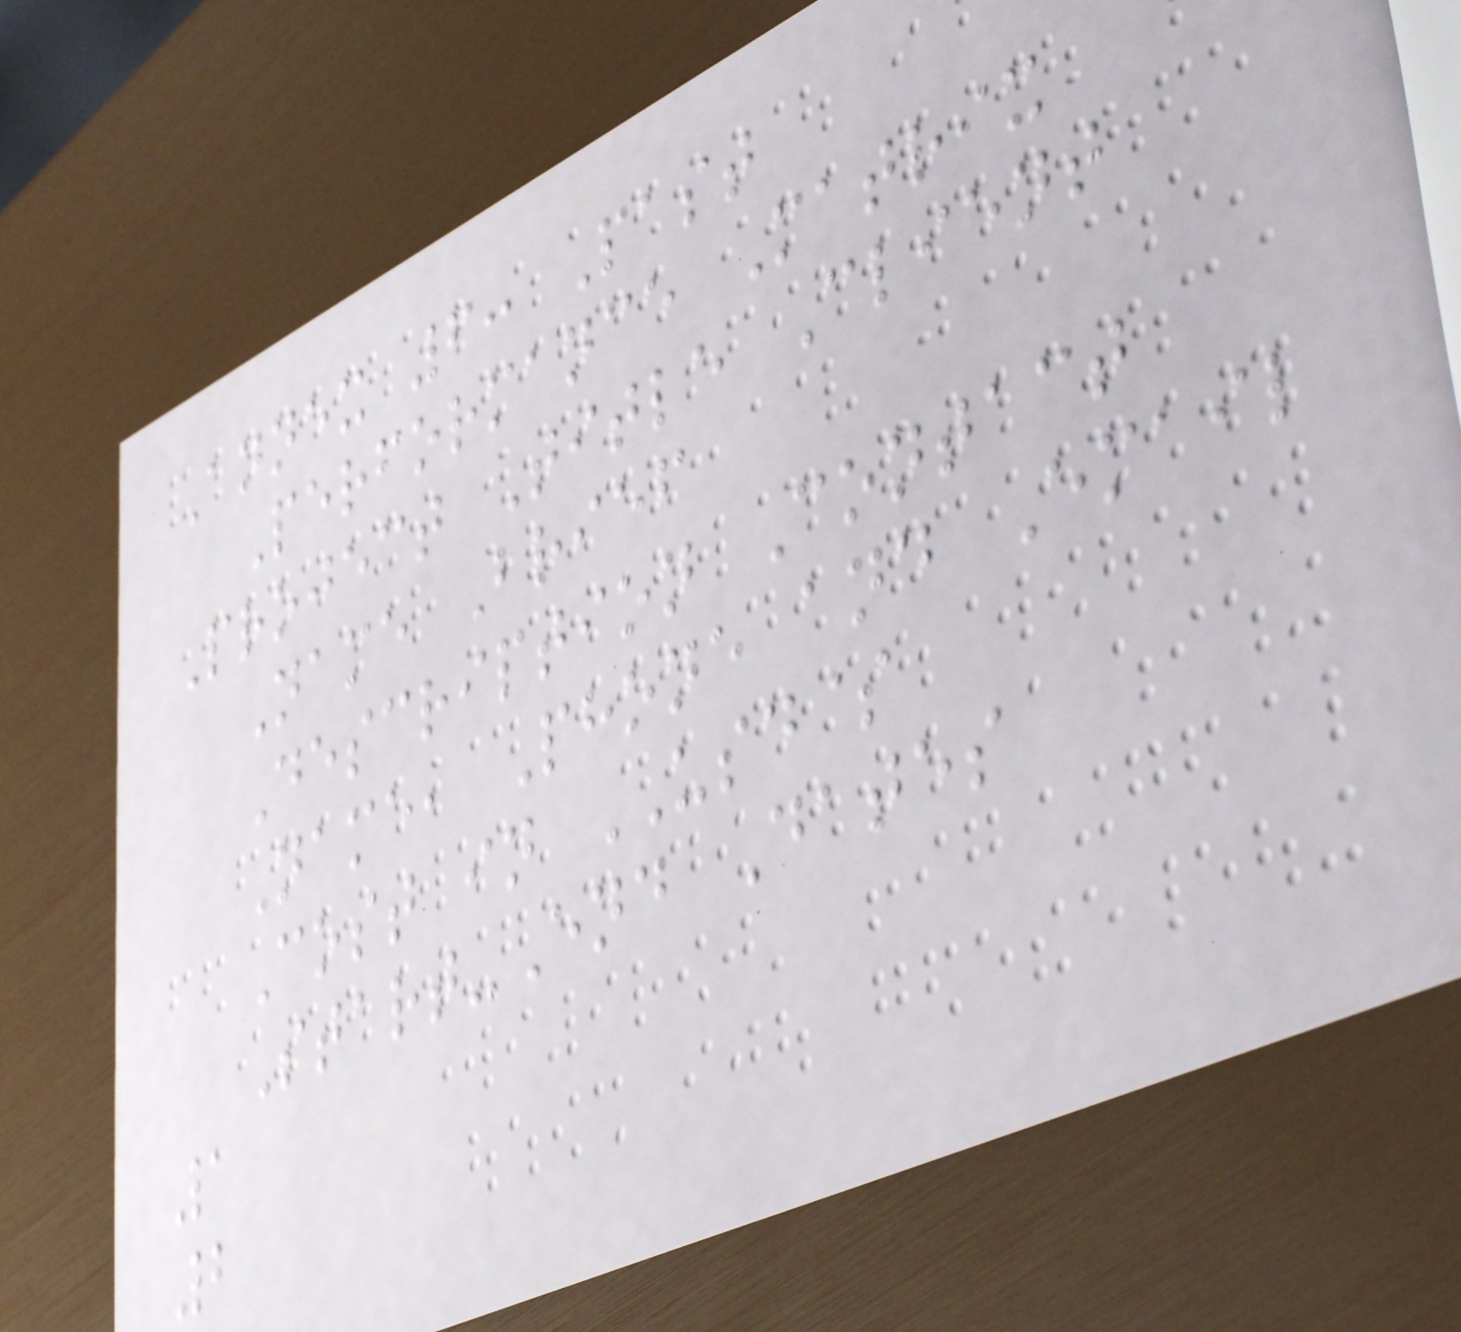Annex 6: Past
Performance Matrix
Project Title Client
Name Brief
Description Contact
Name, Phone and Email
Cost in USD$
Start-End Dates
1
2
